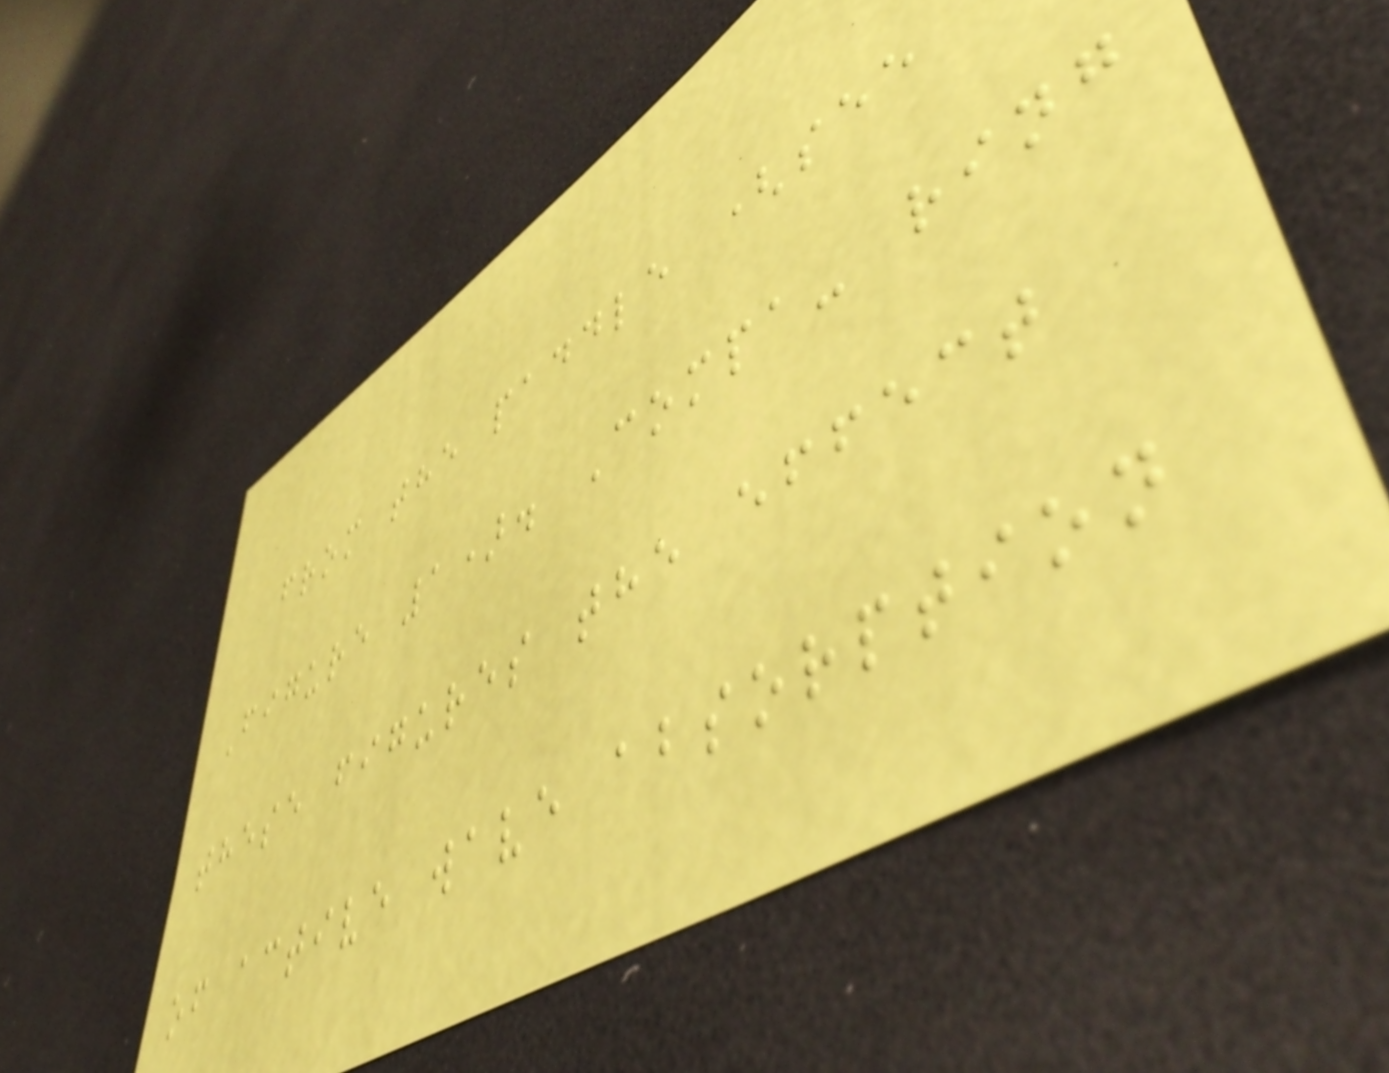from the paddle (see
Figure 1). Compa- ring
these figures the effect
of active wave absorption
